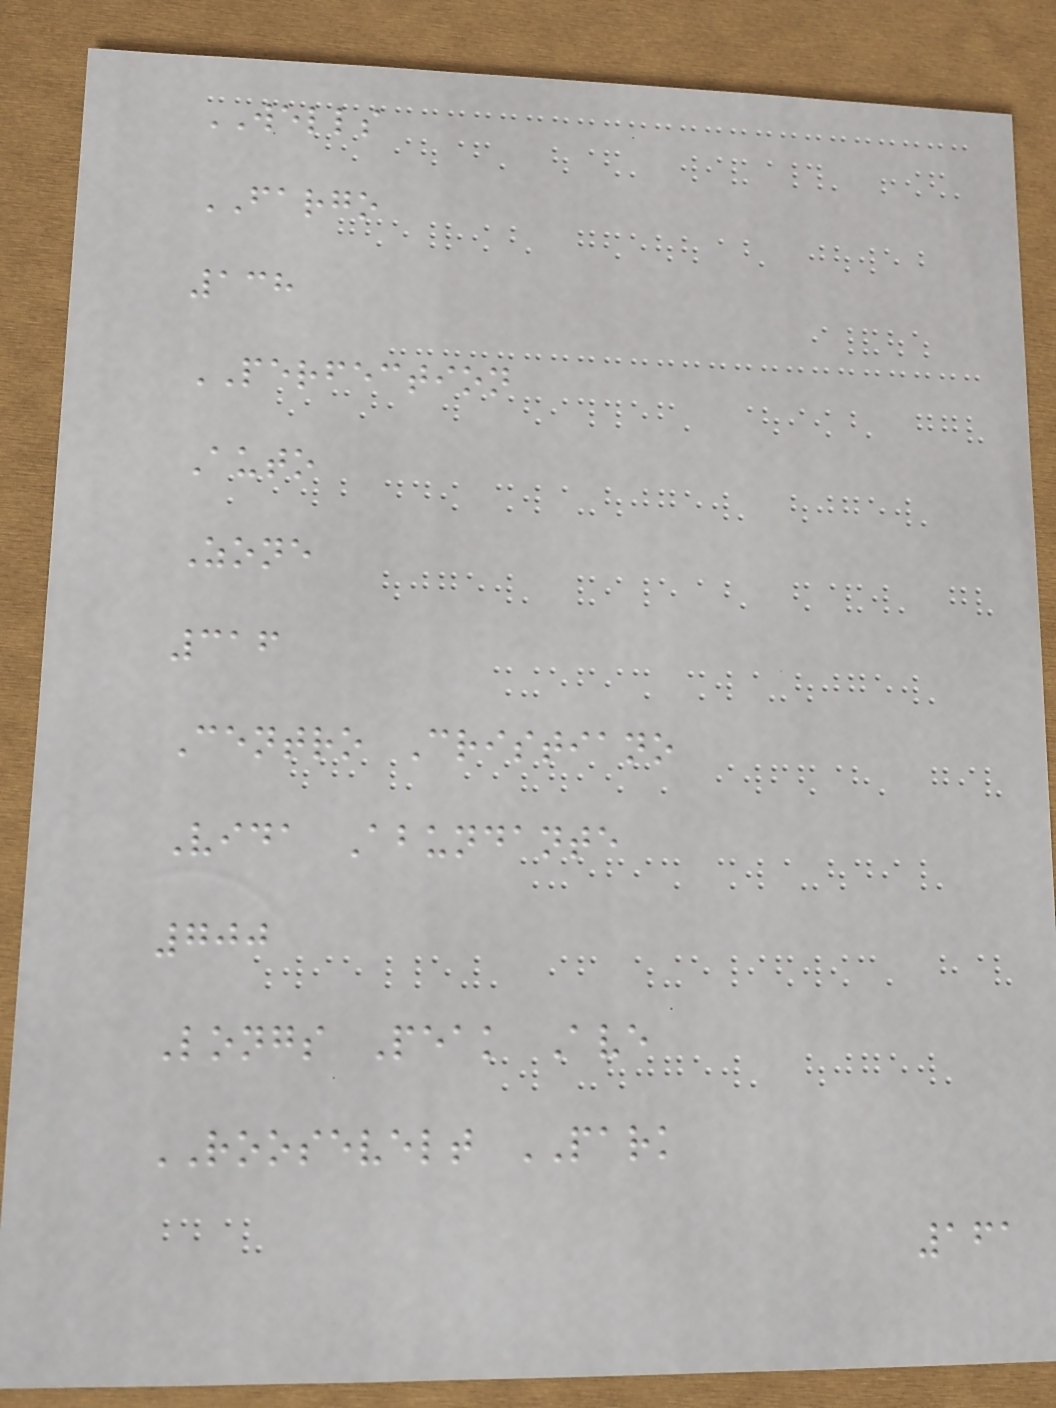WELLS
FARGO
138
PERFECTION
Auto
Zone
316
Centro Cristiano
Vida Abundante
700
Longs Peak Ave
ROOSEVELT PARK
161
